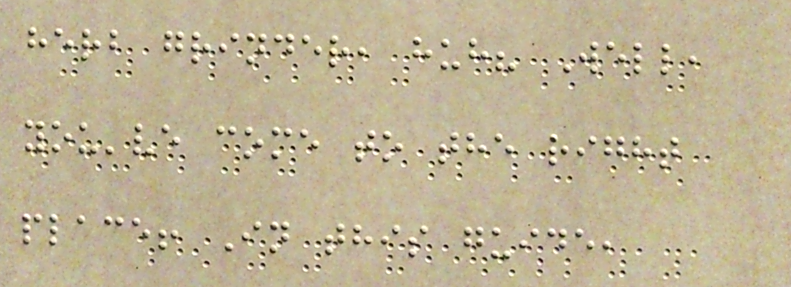herb grinder, huh? Well,
you've come to the right
place! In this guide,
